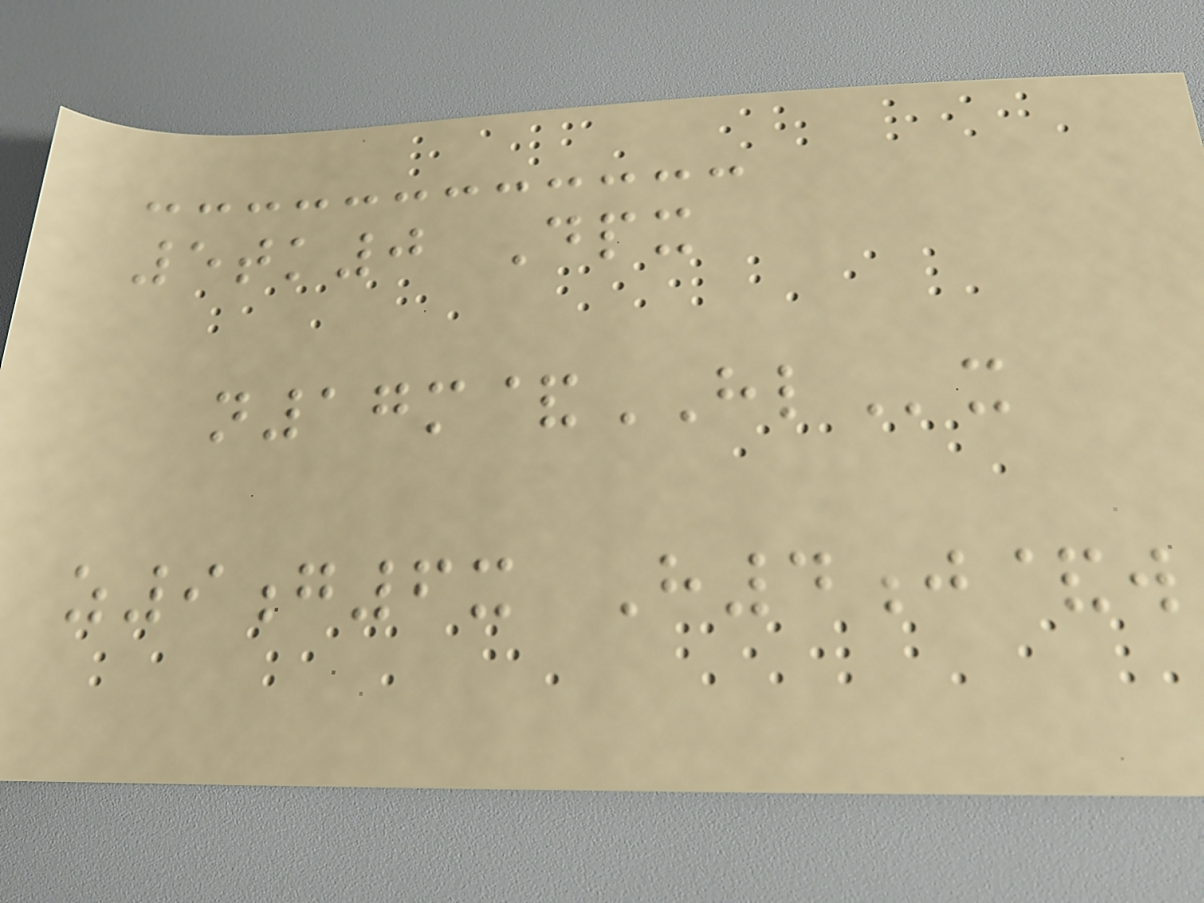5tk0 Dpx
n17m&HLx
z9g6x H4j&w
